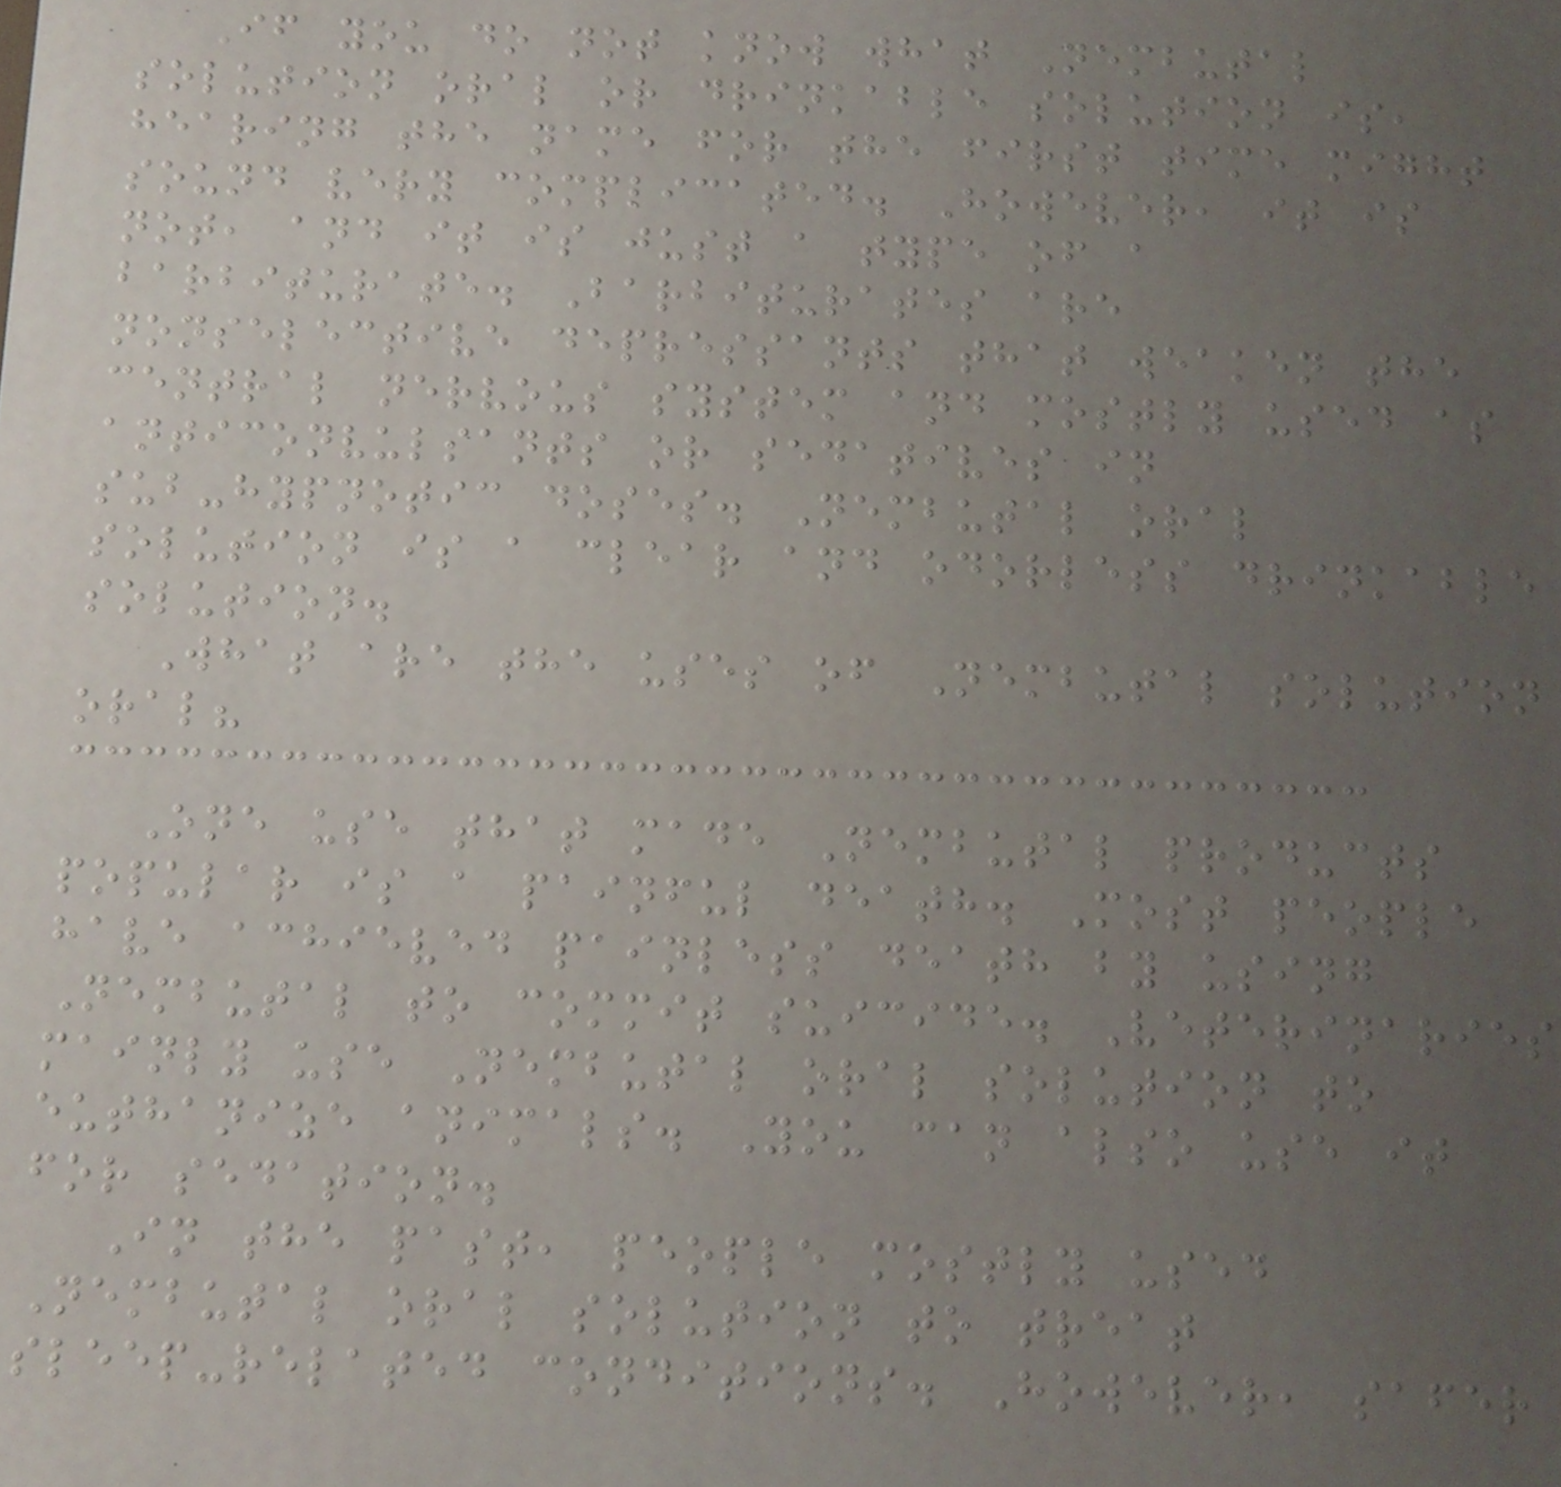If you do not know what Nembutal
solution oral or drinkable solution is,
hearing the name for the first time might
sound very complicated. However, it is
not, and it is just a type of a
barbiturate. Barbiturates are
nonselective depressants that weaken the
central nervous system and mostly used as
anticonvulsants or sedatives in
sub-hypnotic doses. Nembutal oral
solution is a clear and odorless drinkable
solution.
What are the uses of Nembutal solution
oral?
One use that made Nembutal products
popular is a painful death. Most people
have achieved painless death by using
Nembutal to commit suicide. Veterinaries
mainly use Nembutal oral solution to
euthanize animals. You can also use it
for sedation.
In the past, people mostly used
Nembutal oral solution to treat
sleep-related conditions. However, safer
